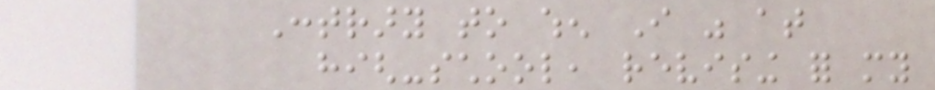Contrary to when I was at
high-school, revising for my
